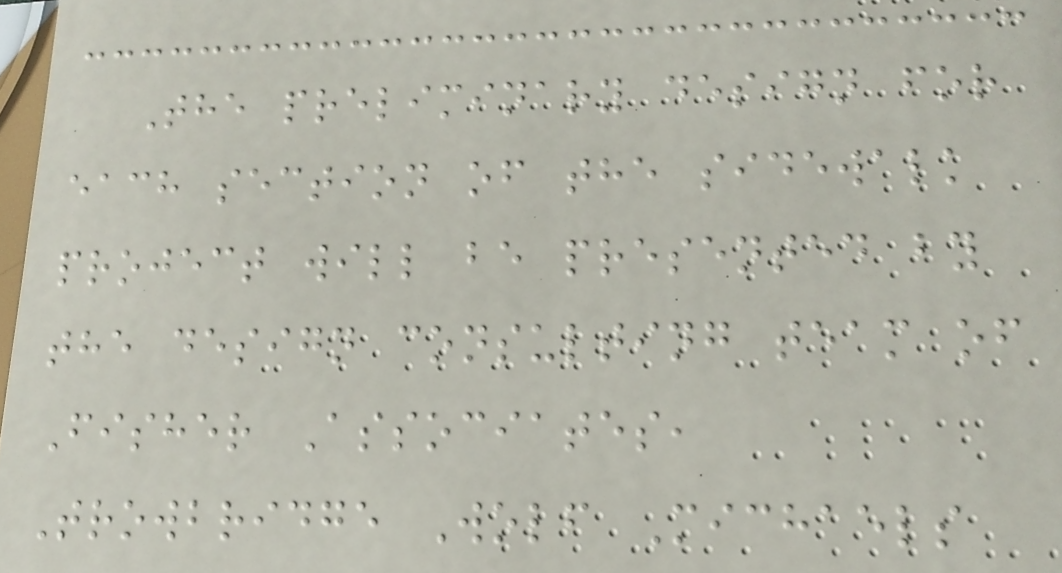The preliminary design for
each section of the sidewalk
project will be presented by
the design consulting team of
Fisher Associates,
Trowbridge Wolf Michaels
